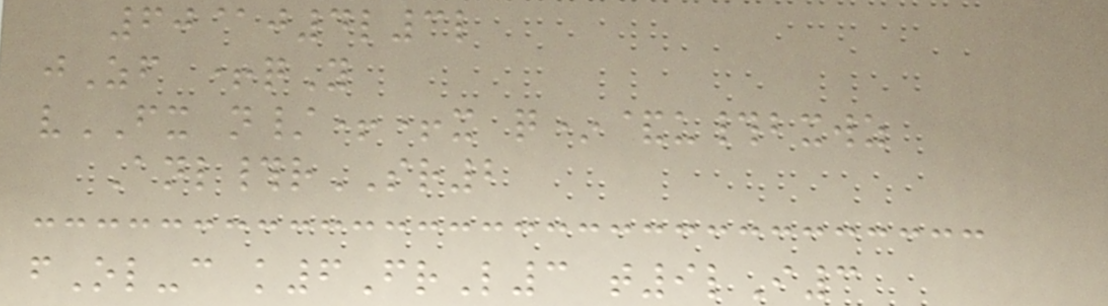60@j4l3l
jZf +qY
vFX n/++x q*&u#bxwz
Anl#rSR2
fOl-c k6FrL3 t9lI3
